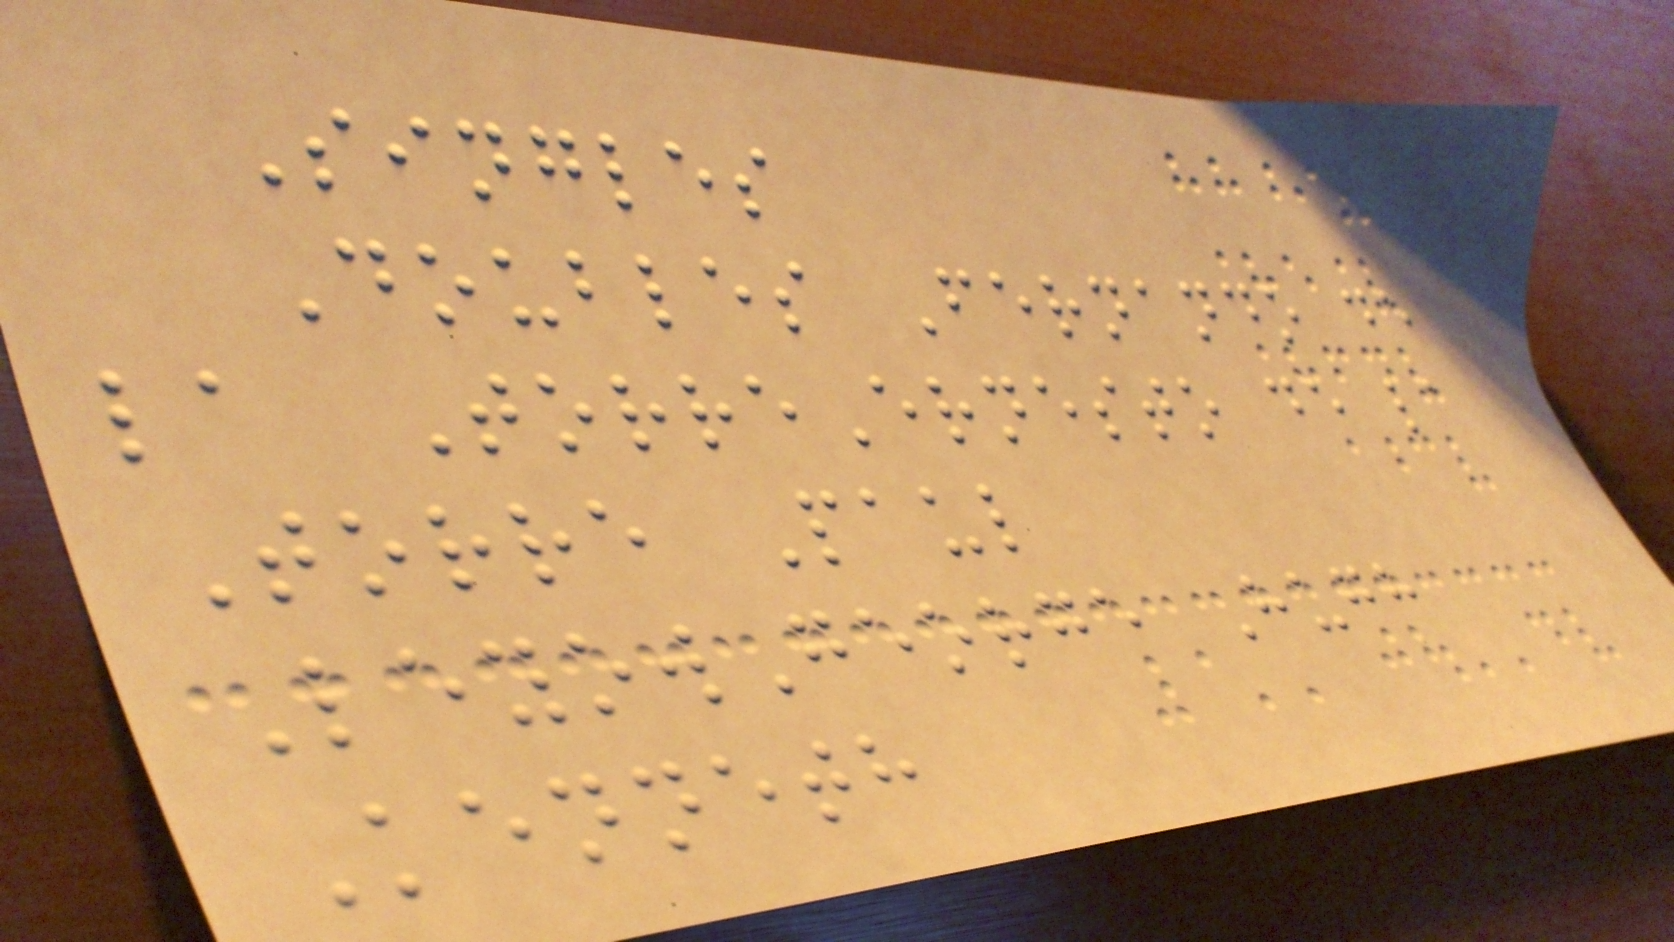Singles
Doubles Fernando de
la TorreErnesto de la
Torre Paul
LeyowGeorge Hugh
Kenneth
